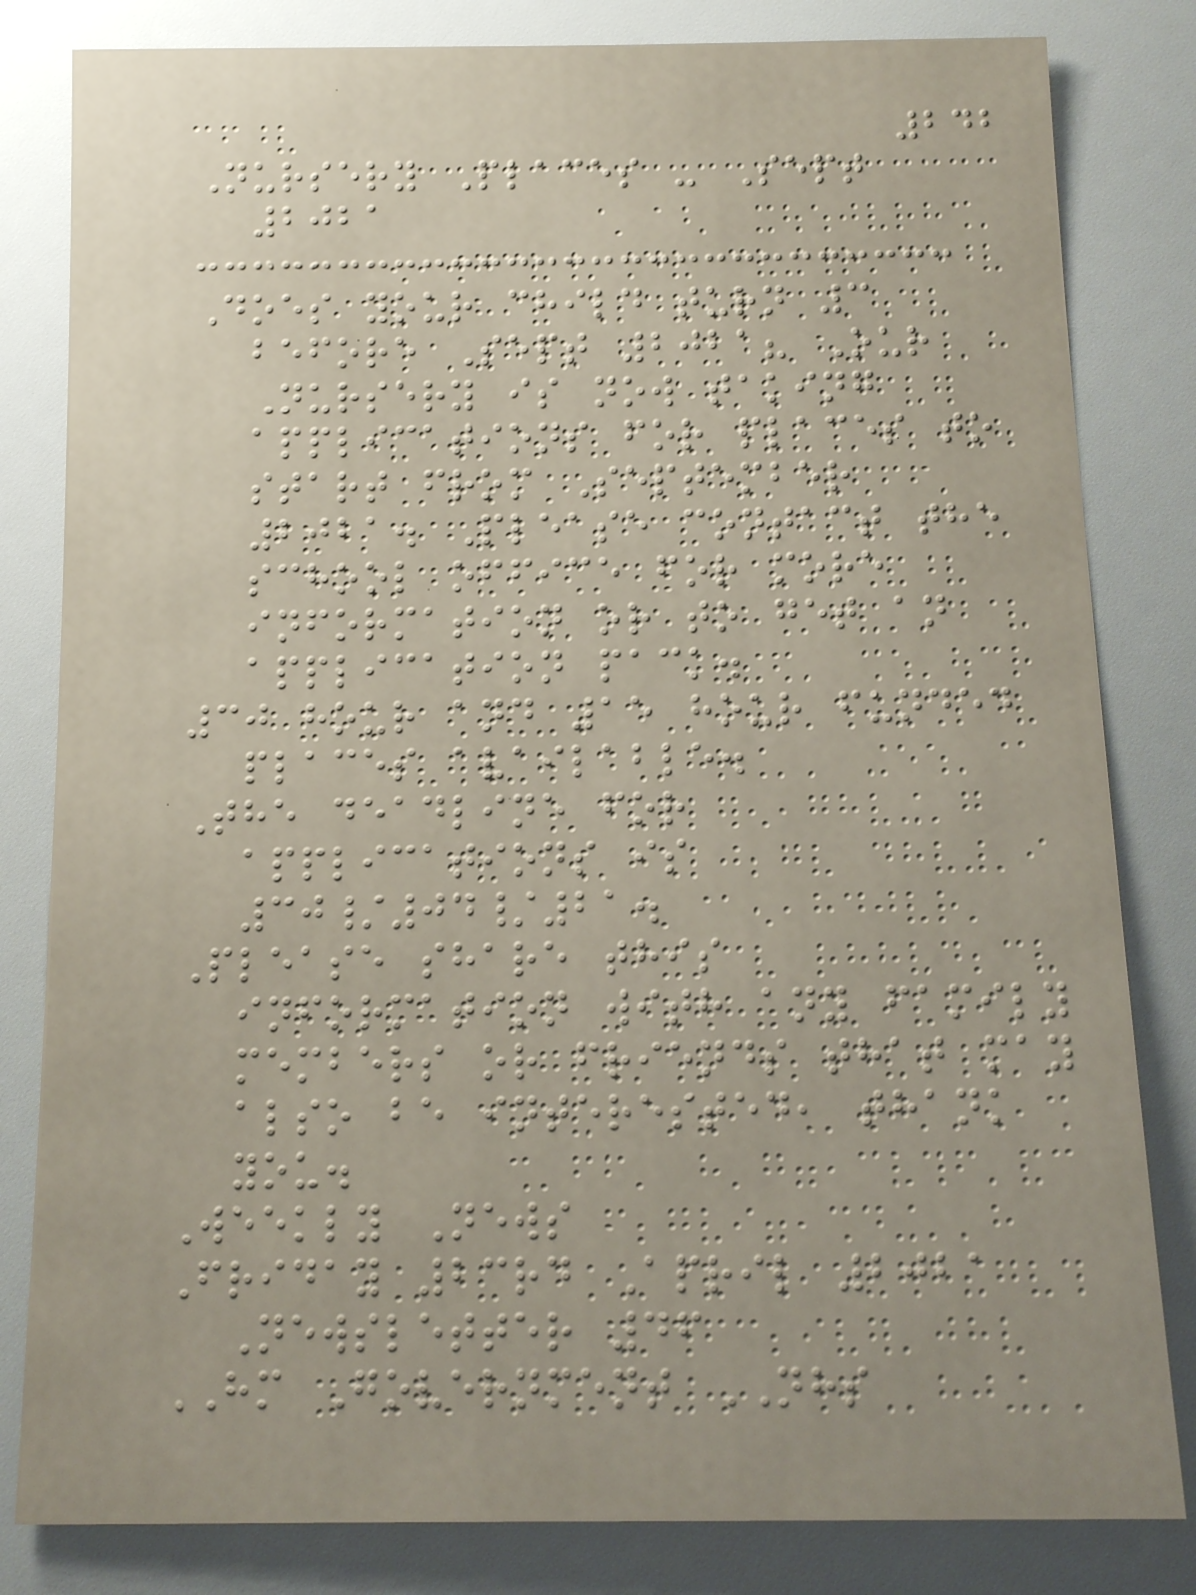242
Nursery Places - Sept
2021
Does your child turn 3
before Sept 2021? Our
Nursery is now taking
applications for places to
start from September
2021. Please contact the
school office for more
information or to get an
application pack.
30 hour and 15 hour funded
places available.
The deadline for
applications is
30/04/21.
Please share this
information with any family
members or friends that may
also be interested, thank
you.
Weekly News
Friday 23rd April 2021
Newsletter 46
HM Government NHS
